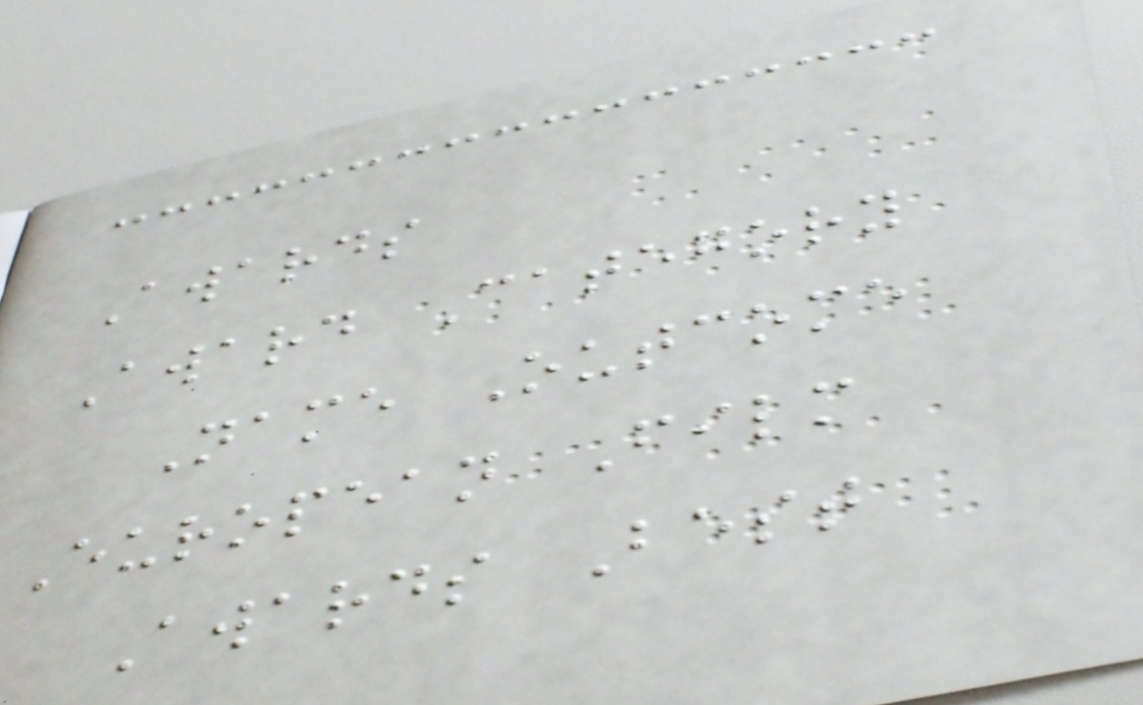Awards
Award Category
Name Outcome
European Film
Awards Best
